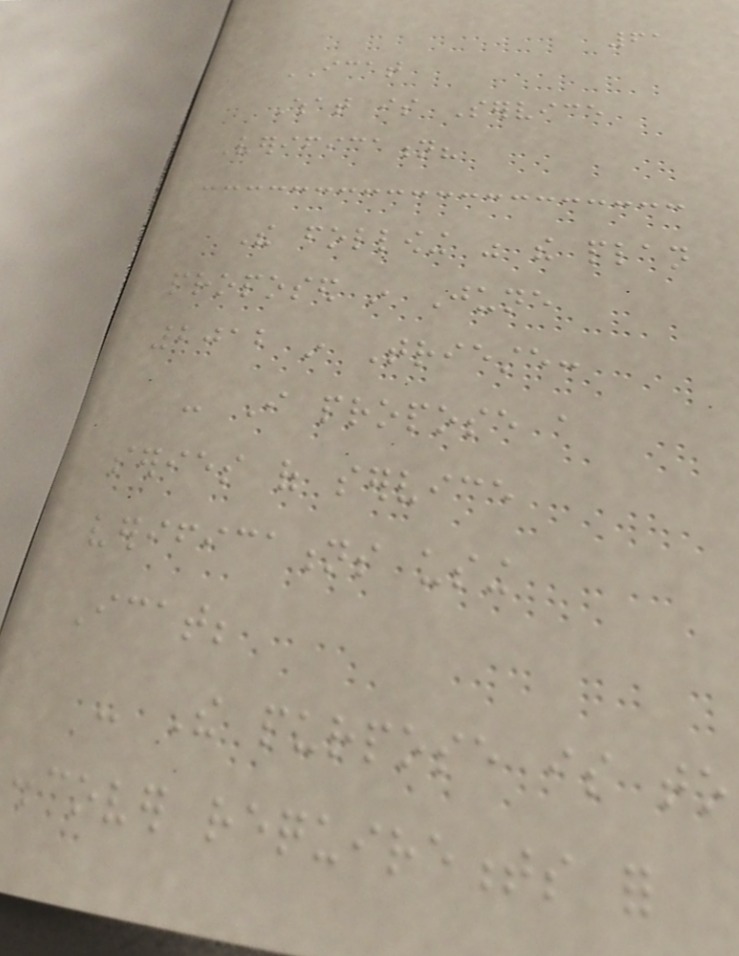61
ICAT
What is Service
Verification?
The following was the plan
proposed in June
2012 in Trieste:
- I propose a
series of service
verifications using
Icat;
- The purpose is to
discover requirements for
